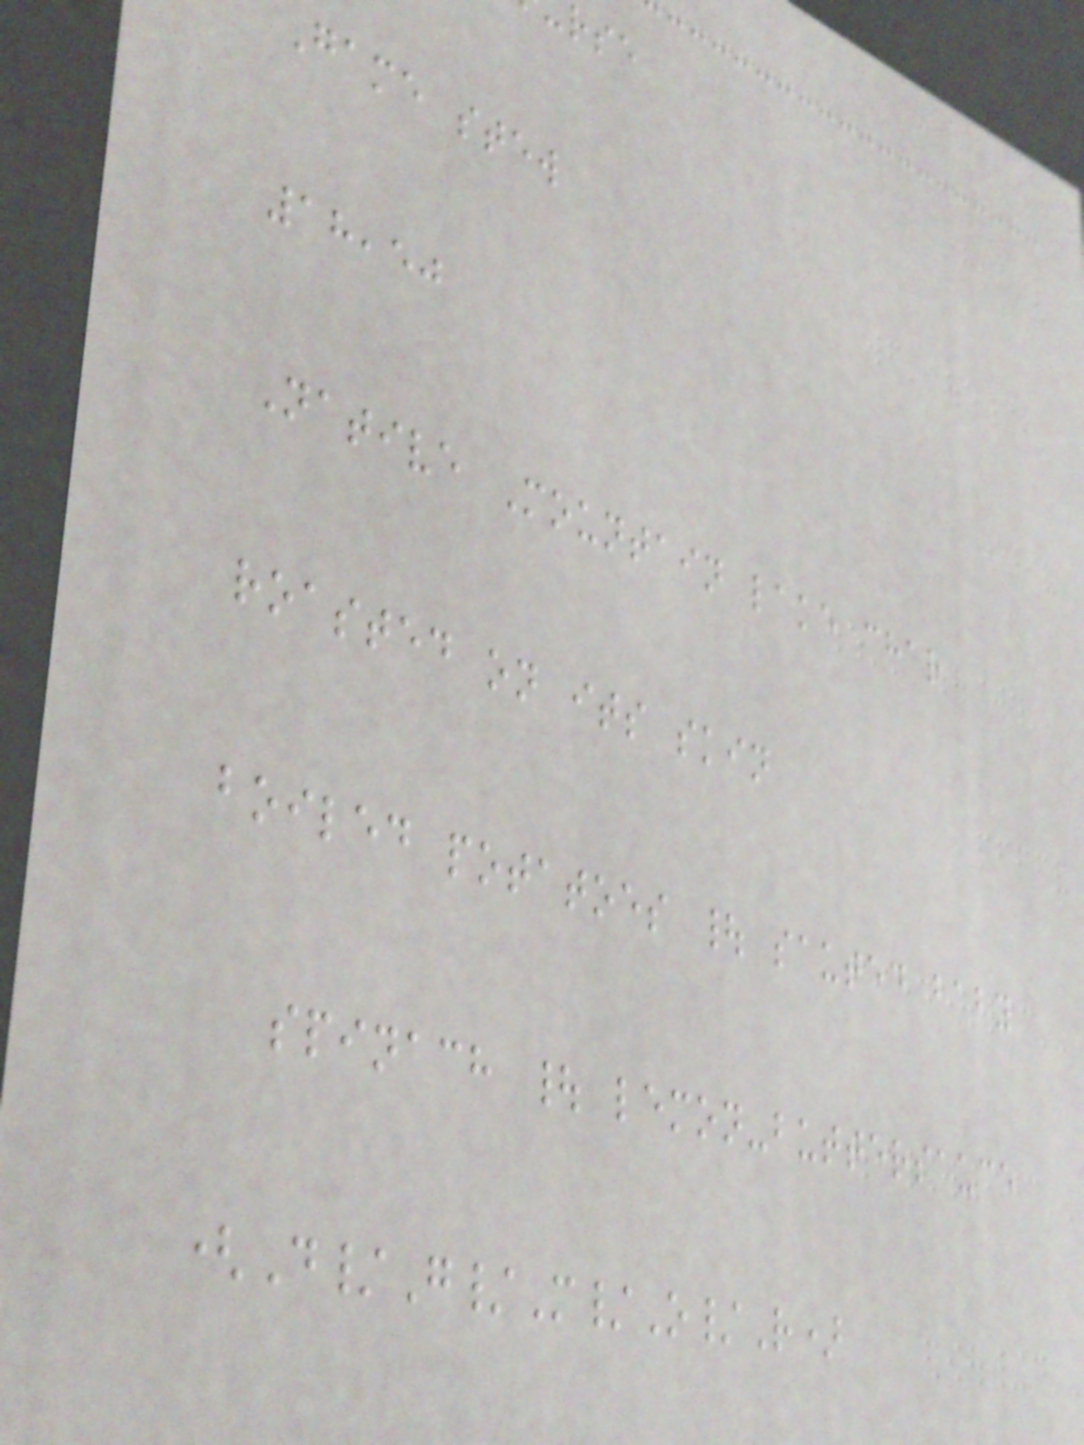Game stew
18,50
Native Mountain lake char
roasted on its skin
boiled potatoes | sauted baby
spinach | lemon-buttersauce
(D/G/M/O/R)
